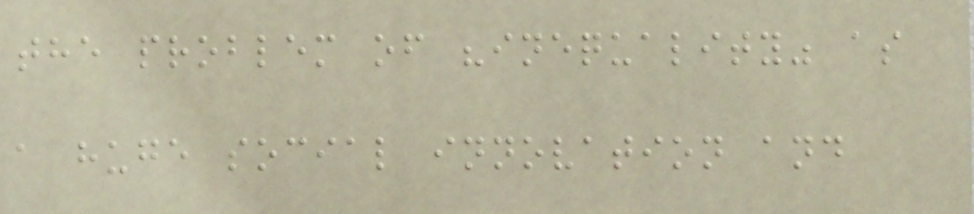the problem of "inequality" as
a huge social innovation and
